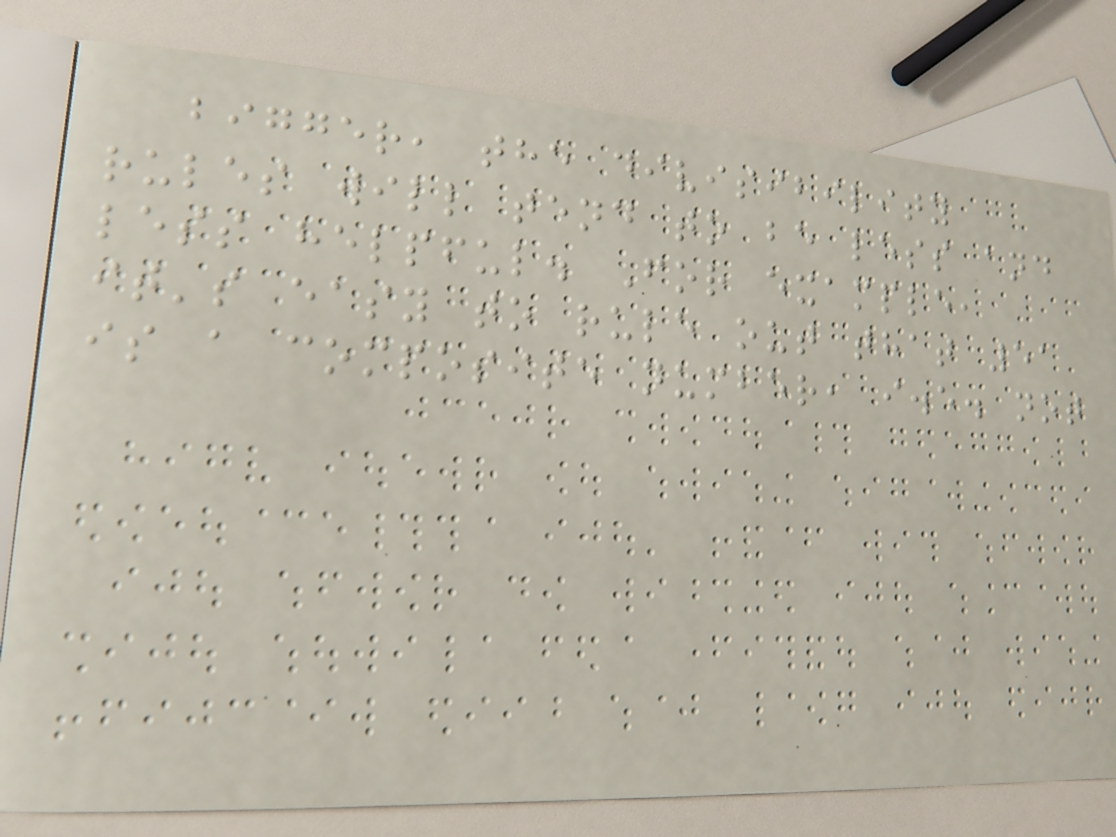bigger, the divisibility
rules will tend to be less and
less helpful. For example,
it's easy to rule out that 51
is a composite number, i.e. not
